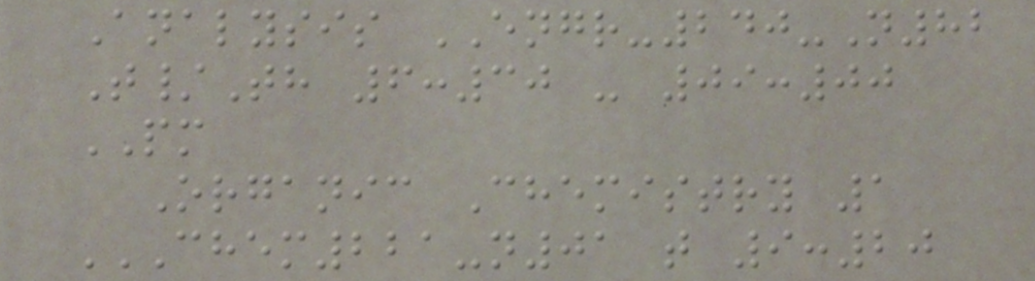Analysis ENGR-240-N82
T/Th 6:30 - 09:00
PM
Organic Chemistry 1
CHEM221-N01 T 9:20
